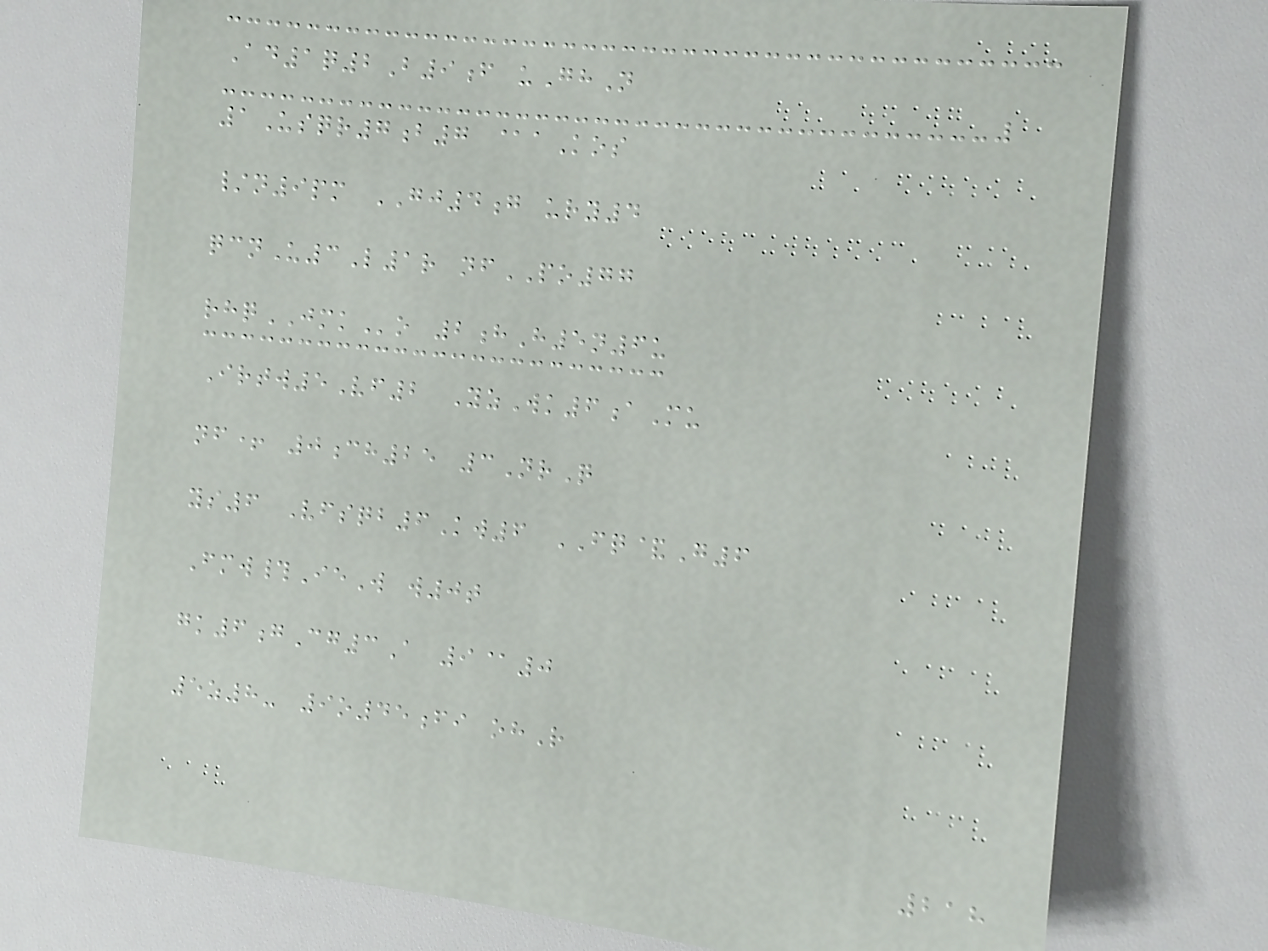Ad1q2B9f uGhN
1Usqr7b7 @aKos
/n9pm GJ4g ury4
qcnU3L1r nfPO77
rhqJMKo 2hH5n6u
Irtw5Vf2 YzWk6aMu
nf+ 0ch25 3NrQ
ys6 Vfsqb6Kw6 FQ&G6
Fmw#IeW w0t
gk6gCg3A 9@0
5z8- 9o45fi ohR
218
